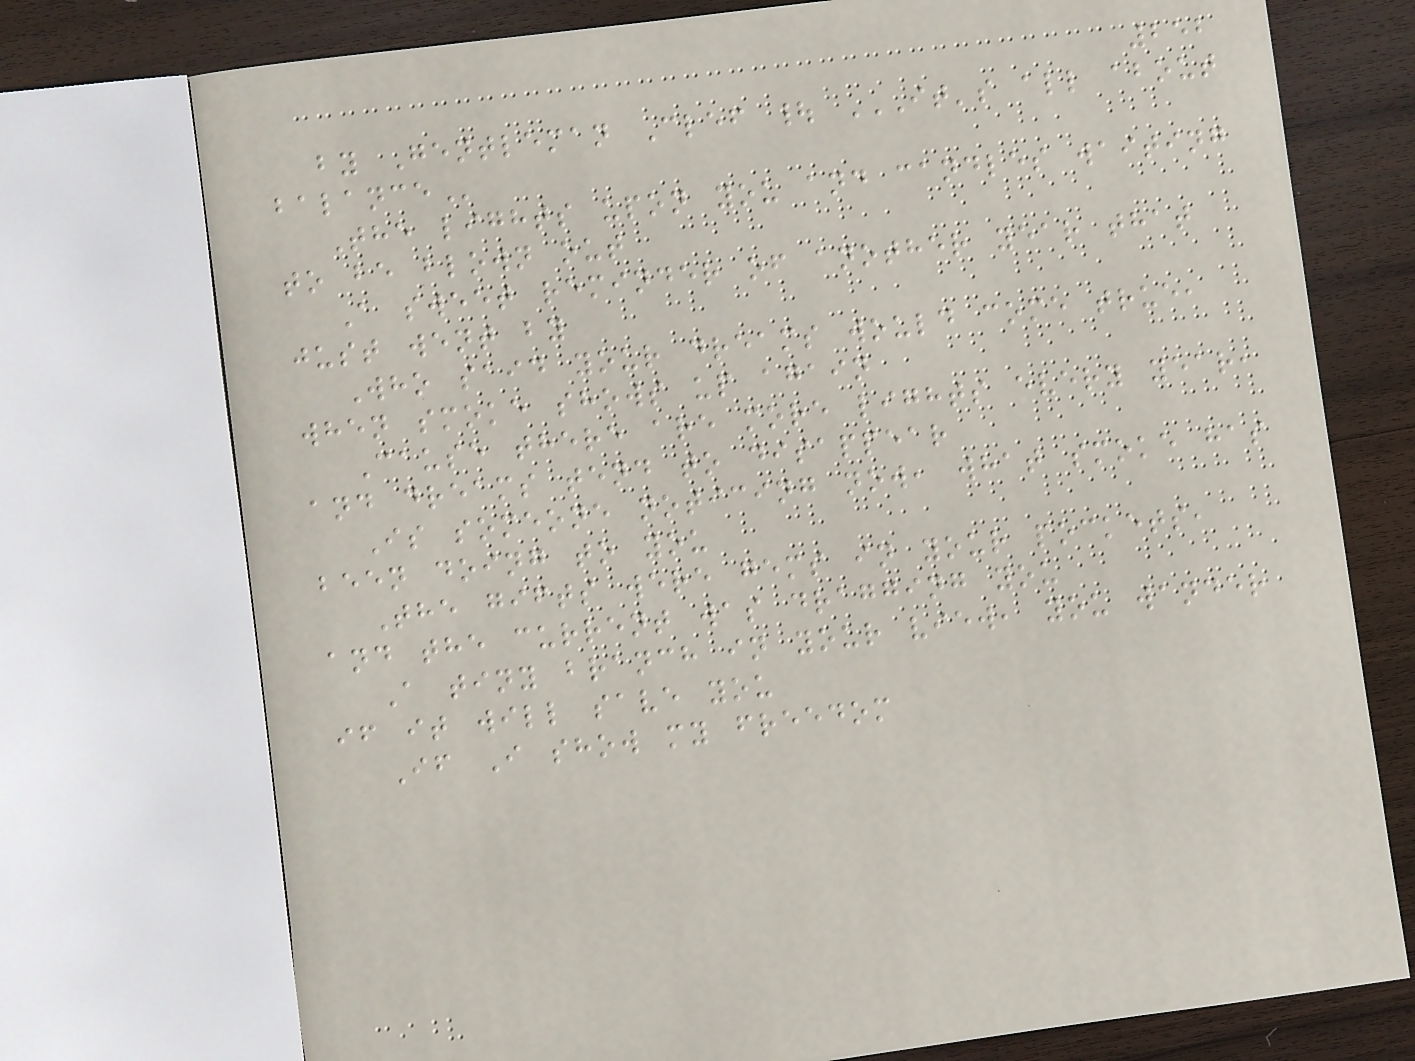252
by Gentleman Clef | IT'S ALL ABOUT
BALANCE
The lights upon you and candles waiting
to be blown out
A sweet reminder of another year that
just went by
Who said your dreams would come true,
when smoke shows up again
Cause there are more lights every year,
and dreams tend to disappear
Is someone noticing now, what smoke has
been doing to you
The gifts were gems in your pockets,
and the current was dragging you
A tiny branch in your view, you wander
if it will save you
If I show my freedom
